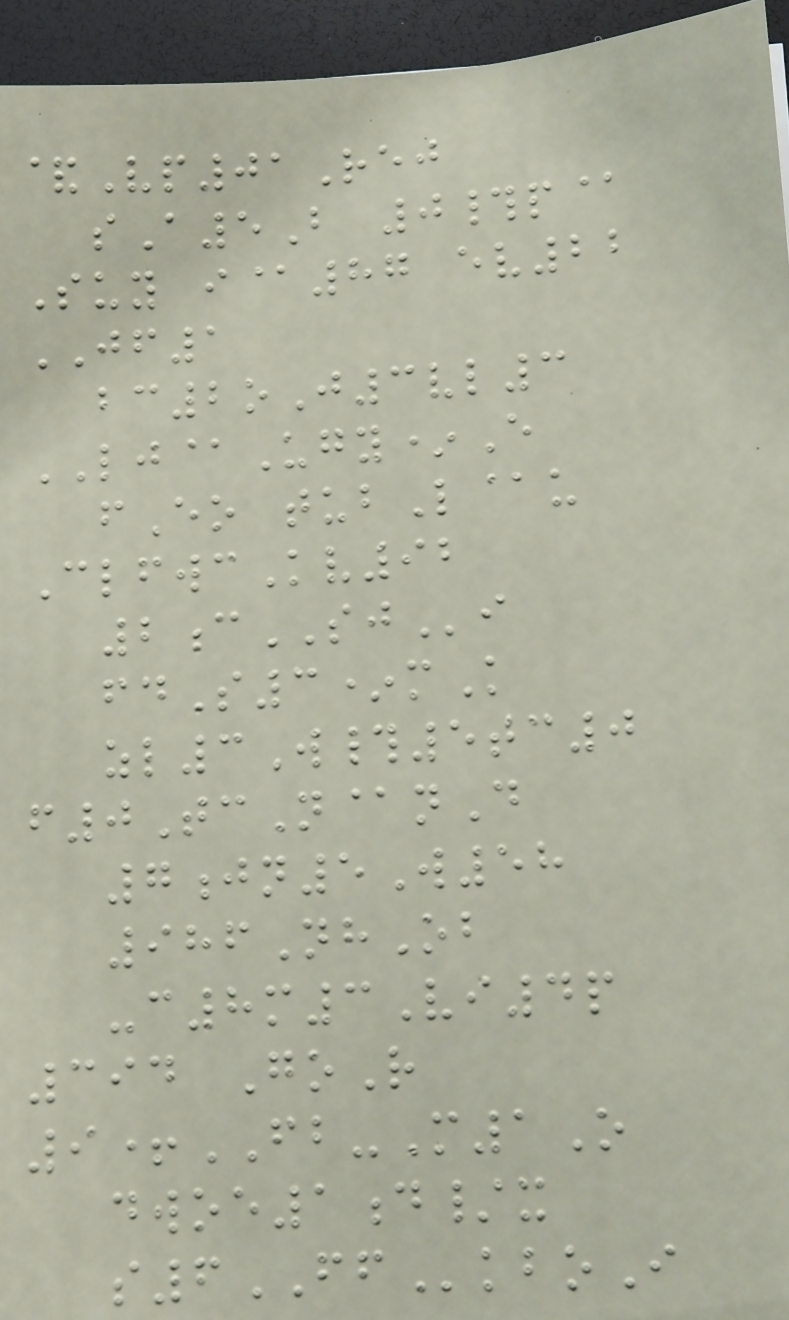&Vp01Rej
sA5B 0#p@
Suy i@87 ev22
JF1
bc2oJ3vl3
LJ@Ugy*E
fEo tubL@u
ClfwcKv92
2cSJi
fdS3*mK
zl3W#5tc0
f0TcN@nD
7jn5W58
986NhOb
-c8m3Vi4p
394 GoR
9+FB-M1O
dwoe1d/x
s6FFkboI
